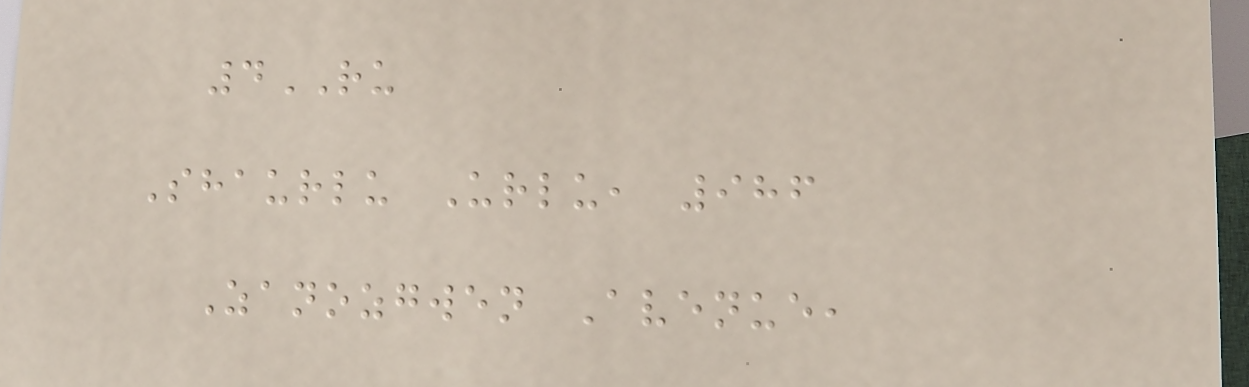4RU
Shaurlu Urlu, 986
Zanozgwen Avenue,
